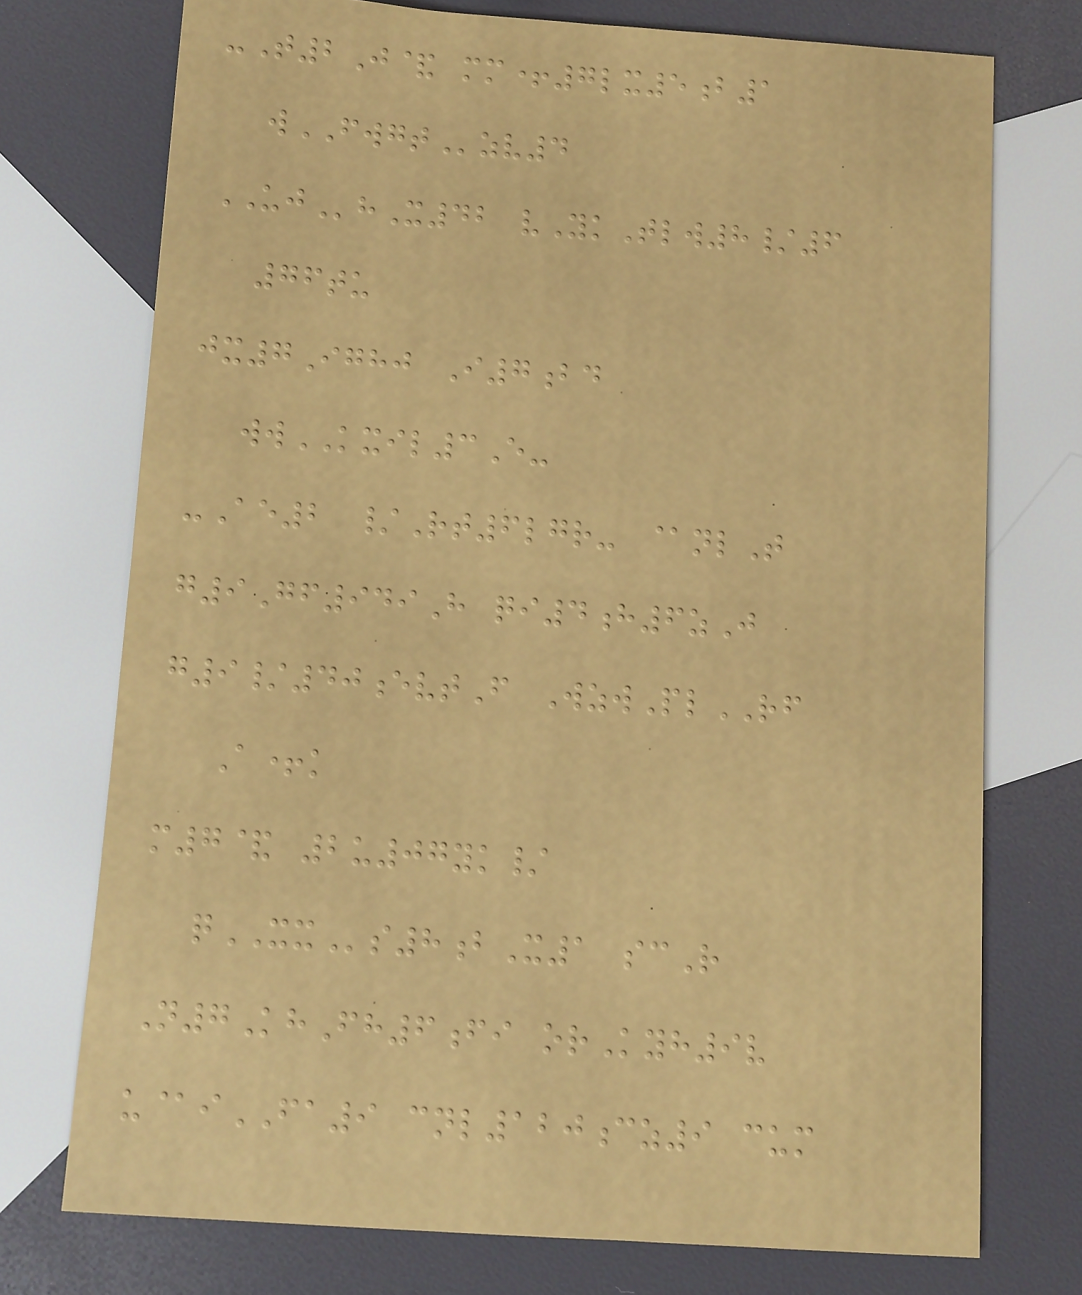-T2J& mm+7lx5b1
wFWGTzv4
UJhX42 vYkTlw8/6
76tu
jx7Ighj I7bd
wwKXIL3E-
-Ae2 /Rt6lgr- @nlT
g9Gf949H qi4h6zJ
g9/40evtF WzwPlRF
A+k
m7& 2u07yk/
qXXs8bX1 scR
N7KhFh6fi orKyh9v
u@iFA9 cnl120cz9 cum
